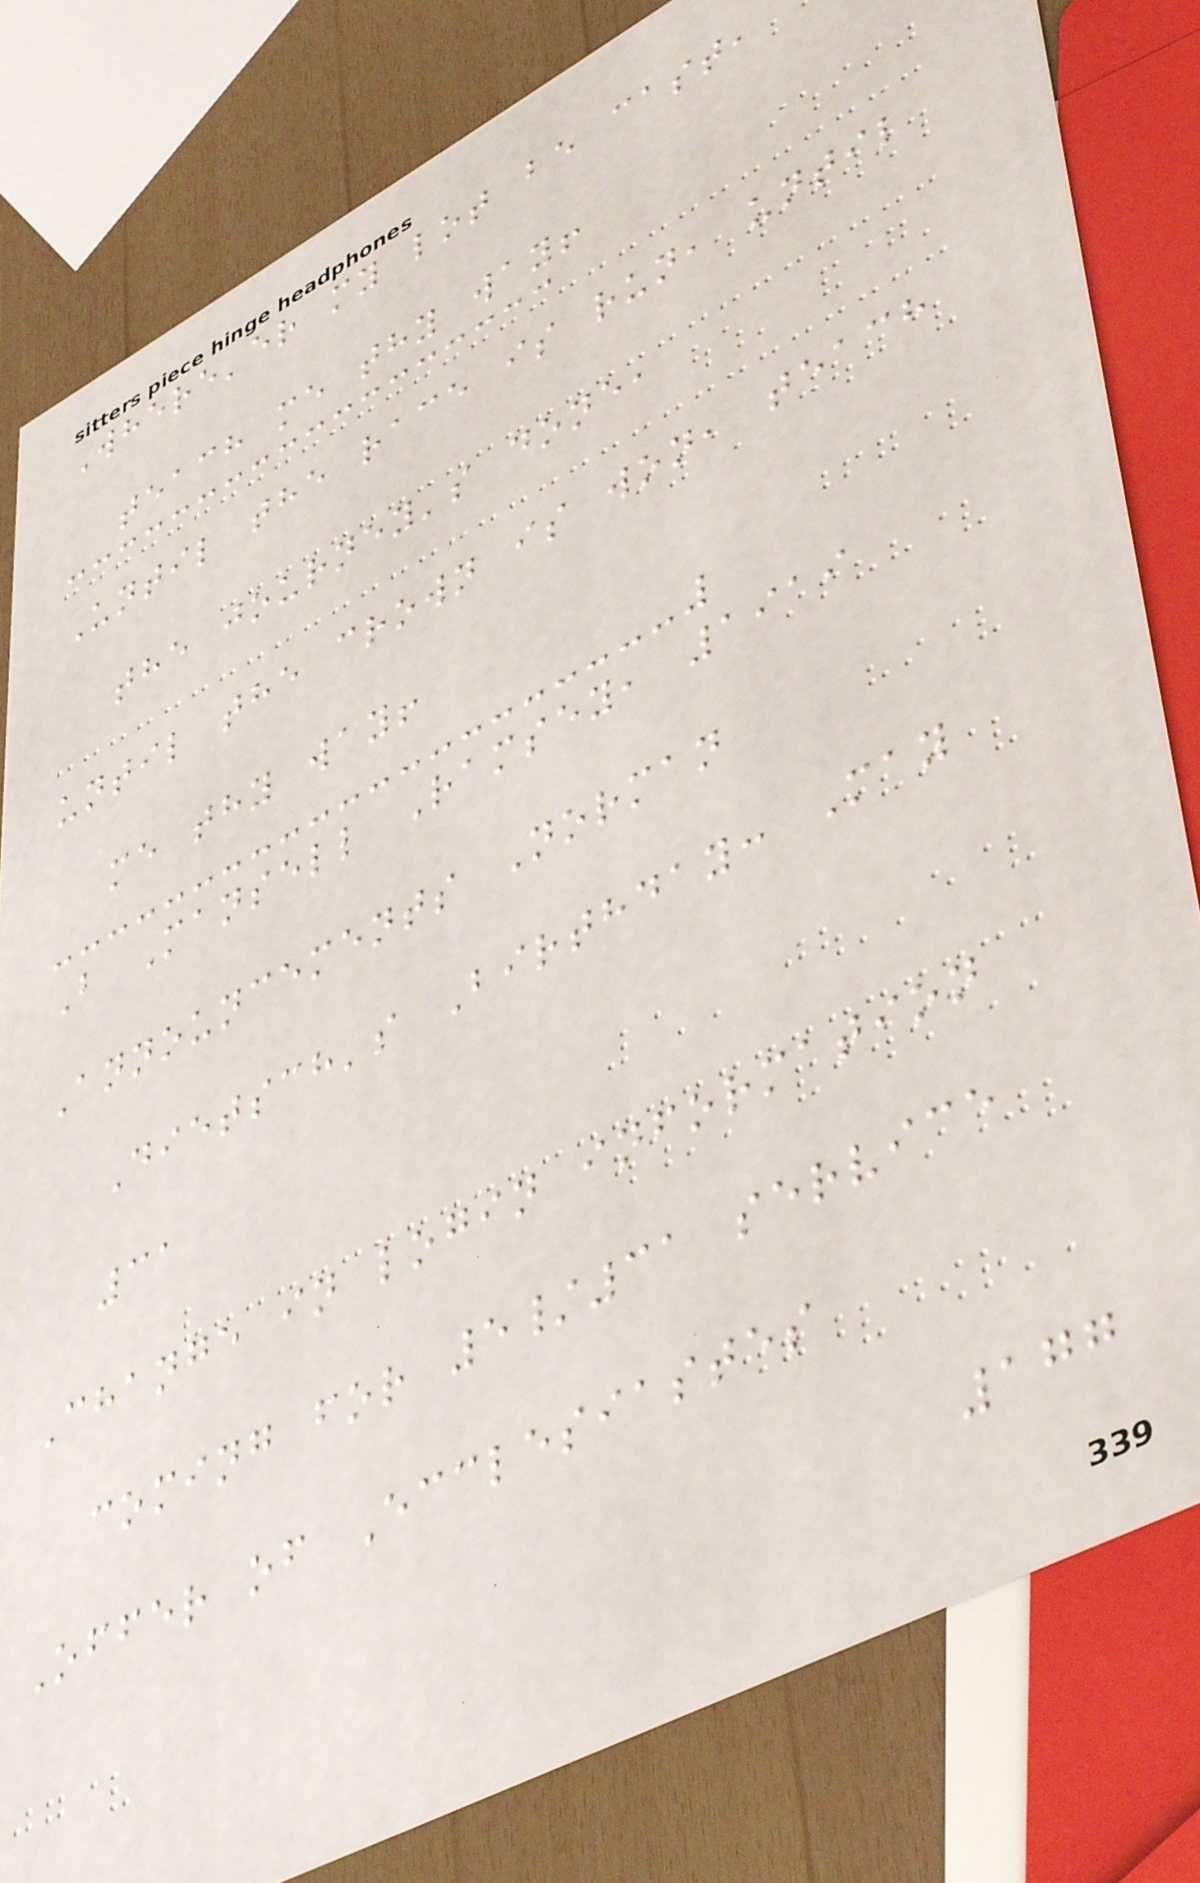Where'er my lot be cast,
teach me thy way!
Until the race is run, until
the journey's done,
until the crown is won, teach
me thy way!
B Mansell Ramsey, 1919
Announcements Norman
Dietsch's Birthday: May
31
Change in login information
coming for 5/31 service
Offer of Ecclesiastes
177
